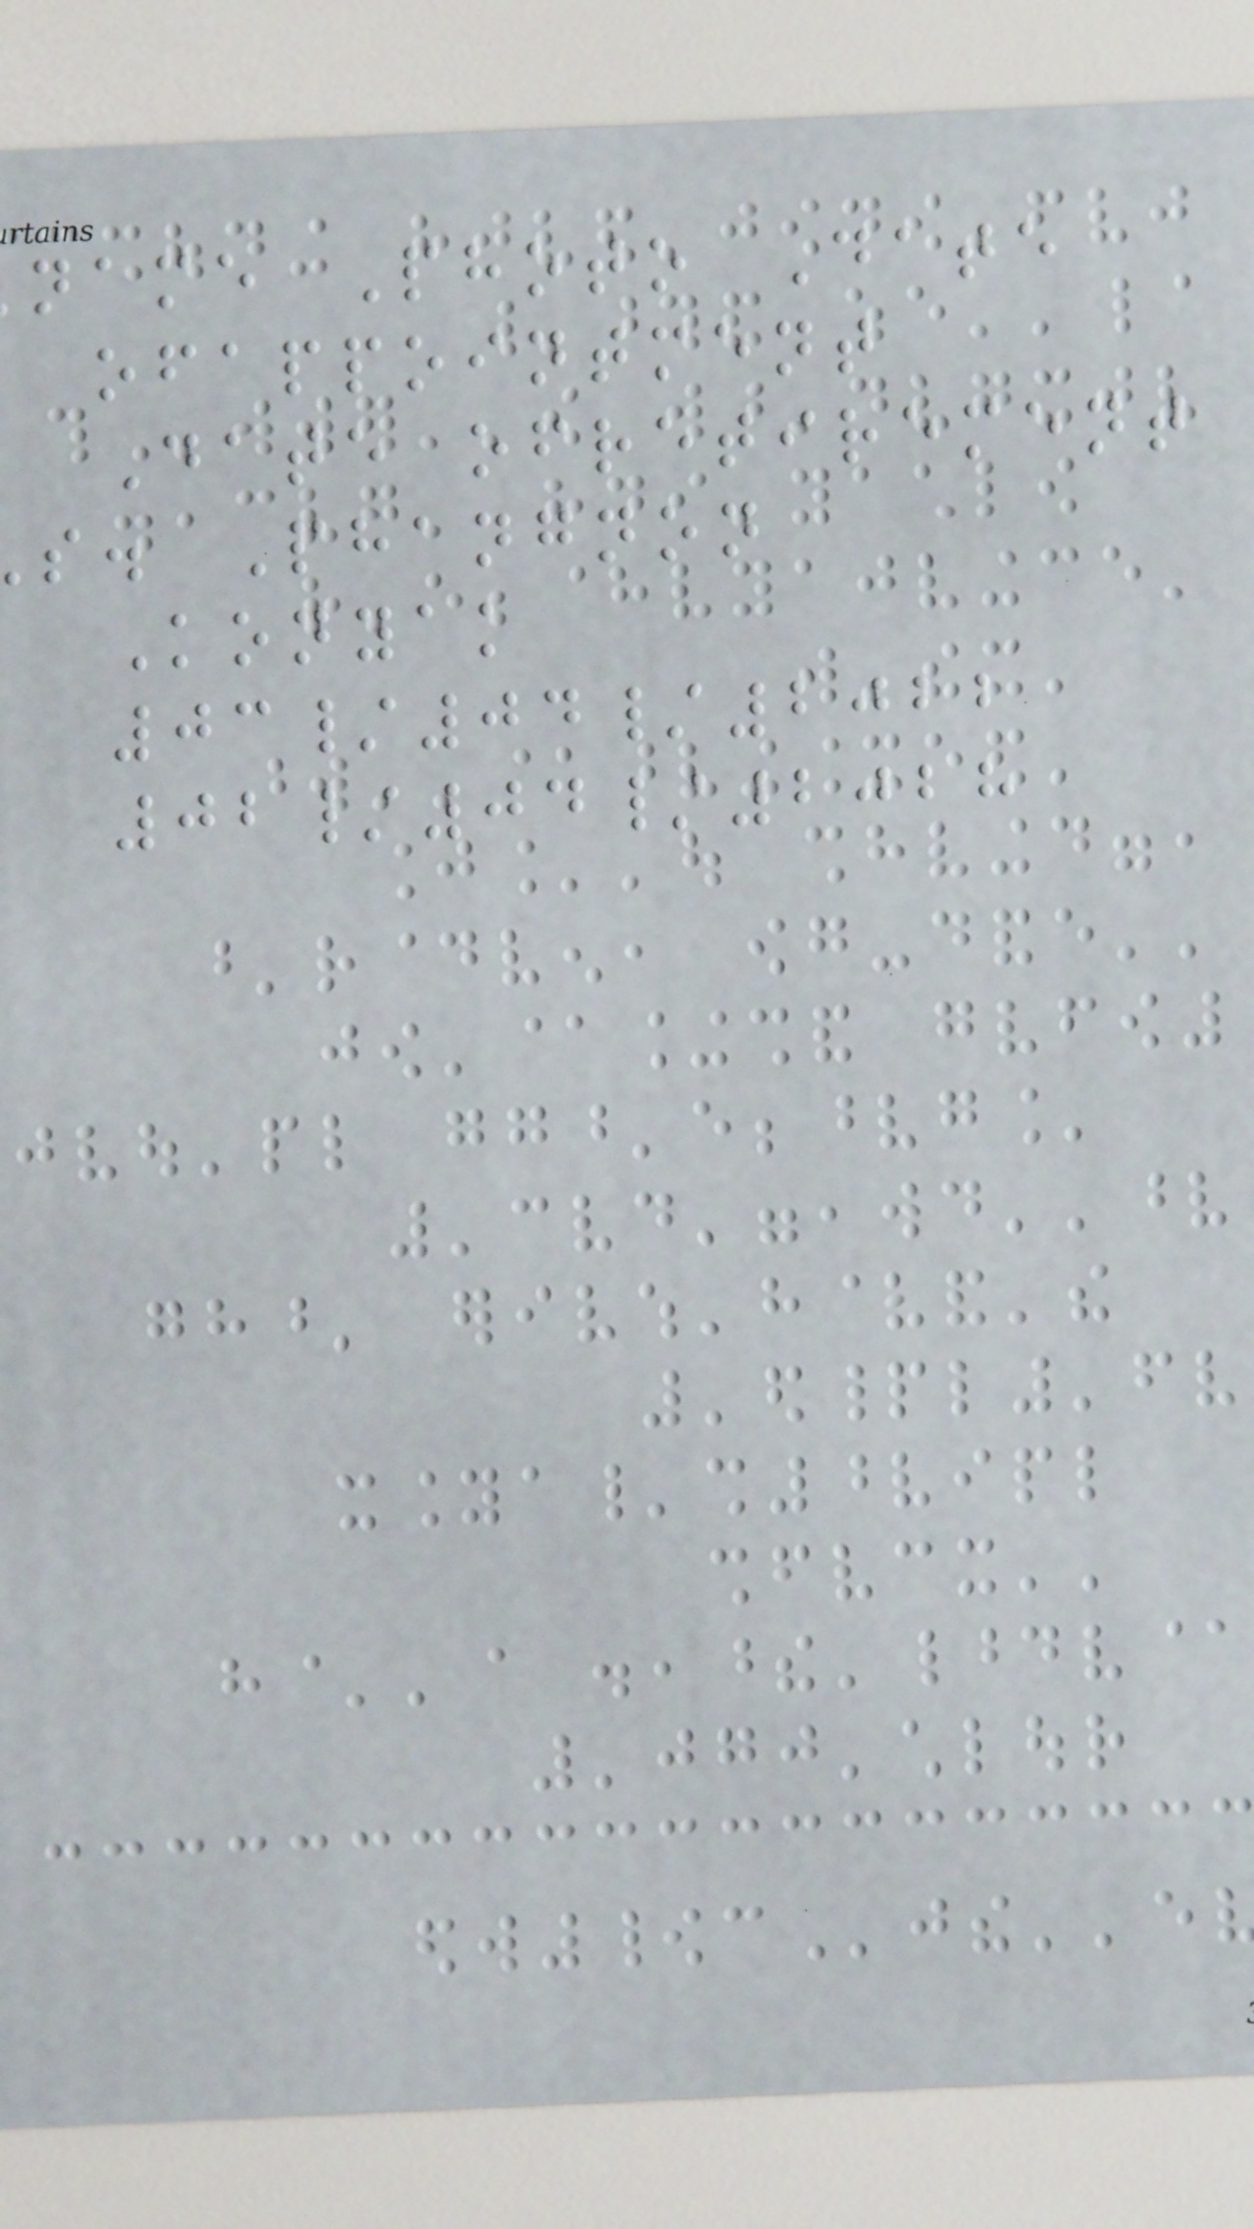name Photo Date
ofappointment
Date ofretirement
s. Phangnon
Konyak
03/04/2022
02/04/2028
